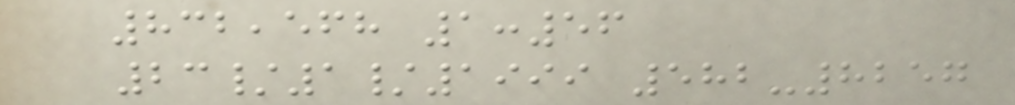832,568 1:56
23/1/1999 582-8257
